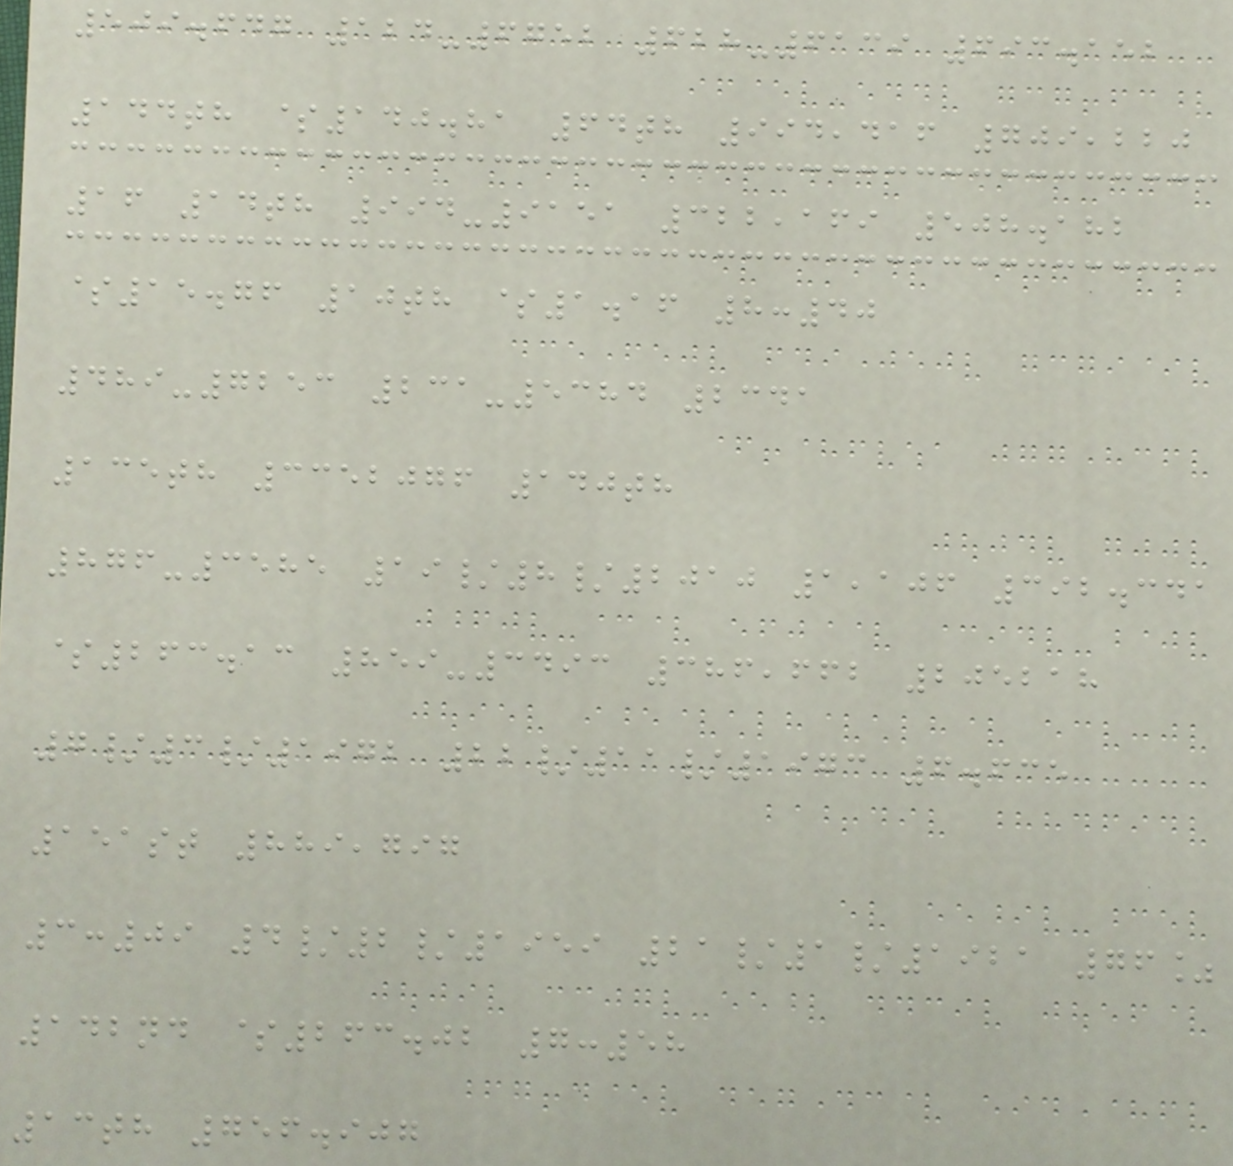509.647 124-6752 628-6139 693.152
144th $140.81 64th 994,416 709,220
16 14th 994-9151 322,169 508.182
$15.76 10th $1.16 8:40
489-7253 231-5384 2341
135th 3352076 140th
876-3585 19/8/2010 1,106 392.341
$263.13 859-3493 386,662 205218
7/3/1972 22/11/1973 6.635
151st 889,797
3:09 4/2/1959 21/1/1921 76%
142nd $263.02 7:58
13th 756.907
